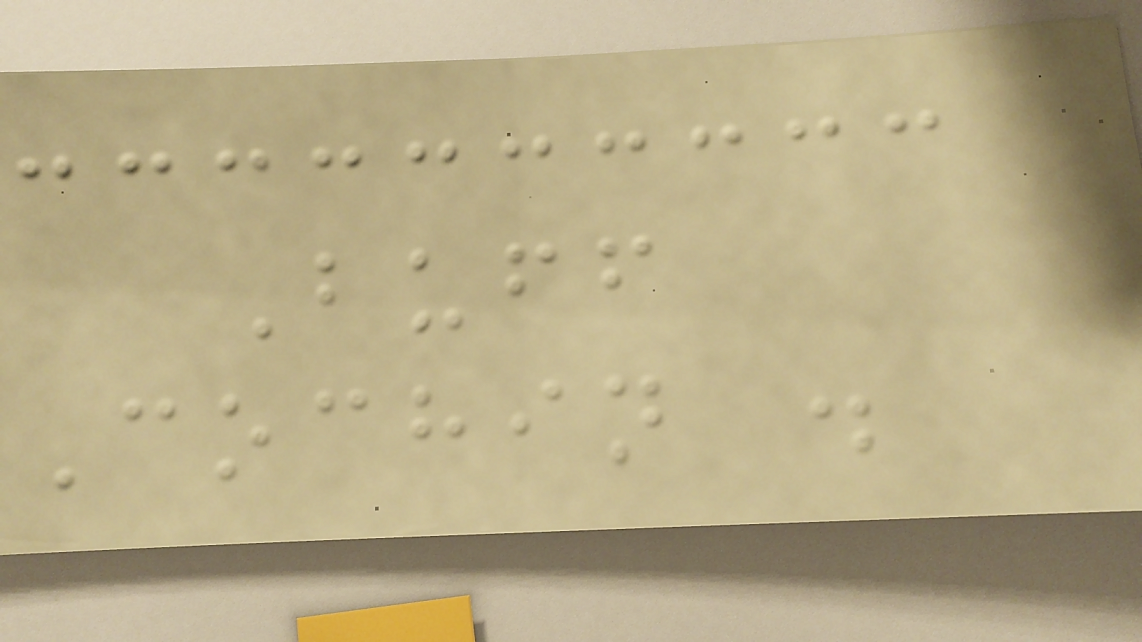Buff
Cochin .
